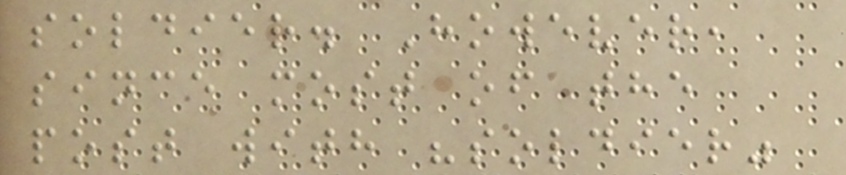soldier. However,
since most of the
post with "soldier"
